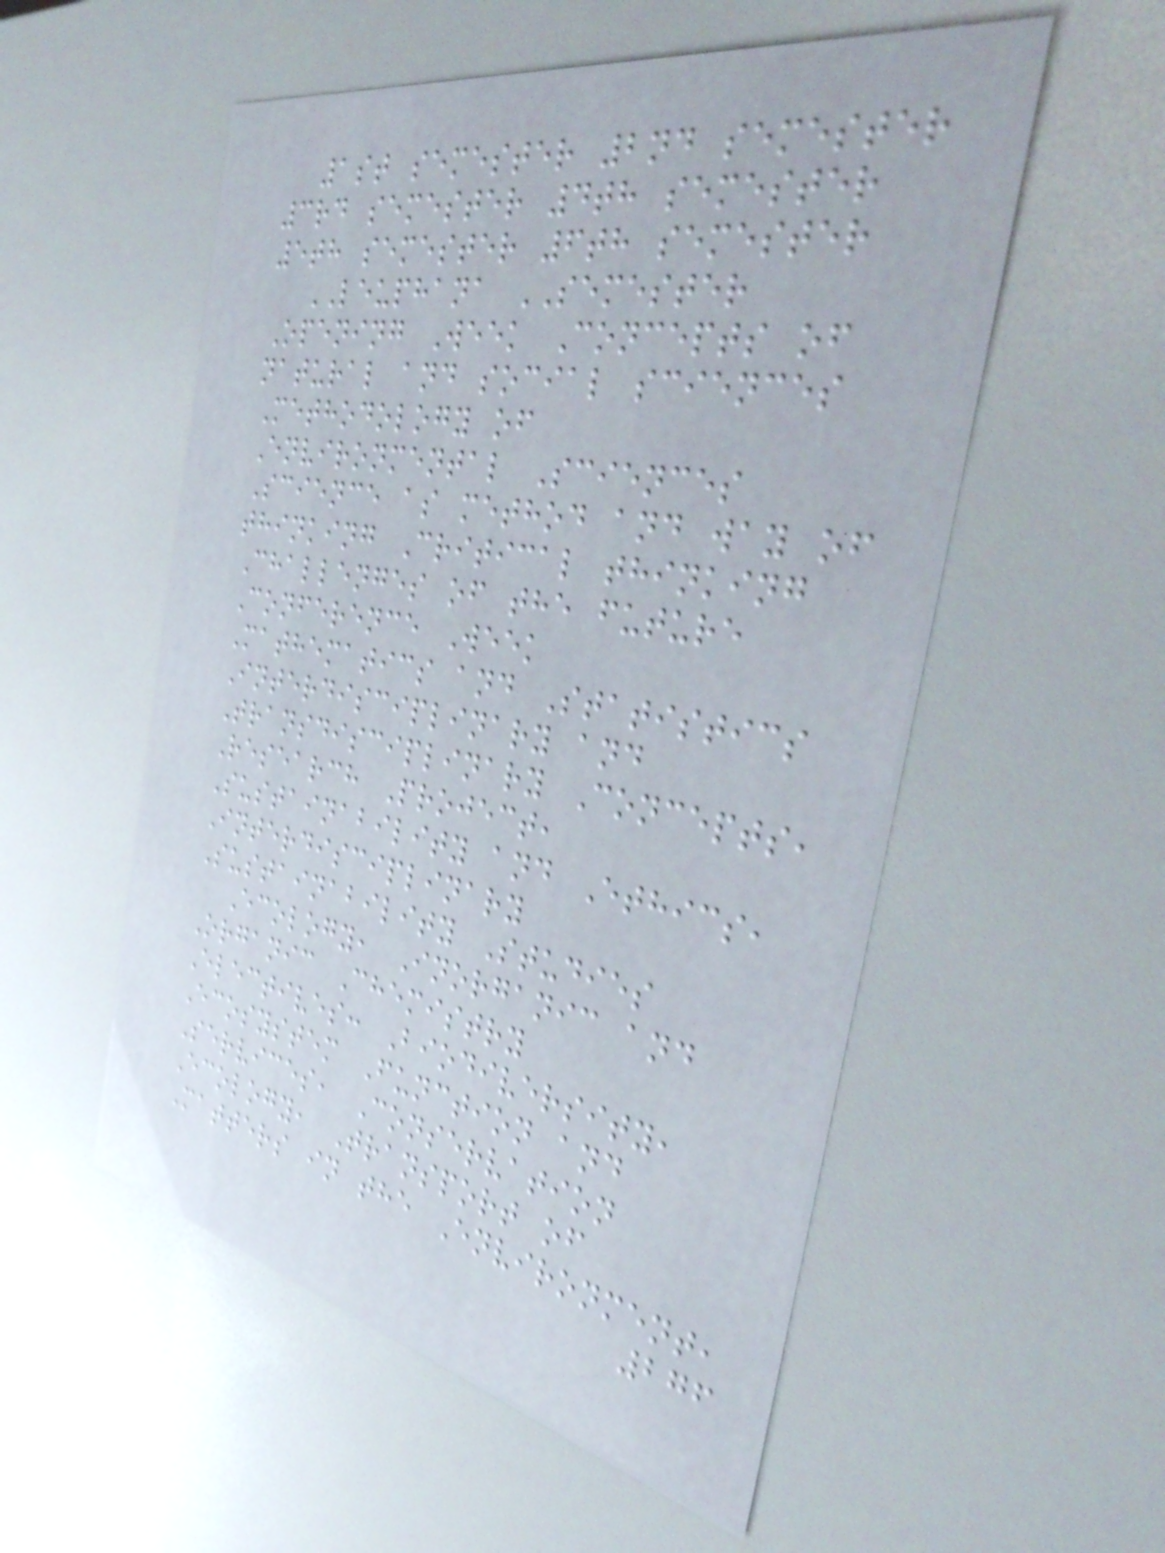1st semester 2nd semester
3rd semester 4th semester
5th semester 6th semester
LEUPHANA SEMESTER
Opening Week Concepts of
natural and social sciences
Methodology of
Environmental Sciences
Science as method and way of
thinking Critical thinking
Challenges of the future
Conference Week
Mathematics and Statistics
Interdisciplinary and
Transdisciplinary Concepts,
Research Project,
Sustainability and Ethics,
Interdisciplinary
Sustainability Studies
Ecology, Inorganic and
Organic Chemistry
Electives: Biodiversity,
Ecosystem Function and
Services, Conservation
Ecology, Transport of
Matters in the Environment,
276
